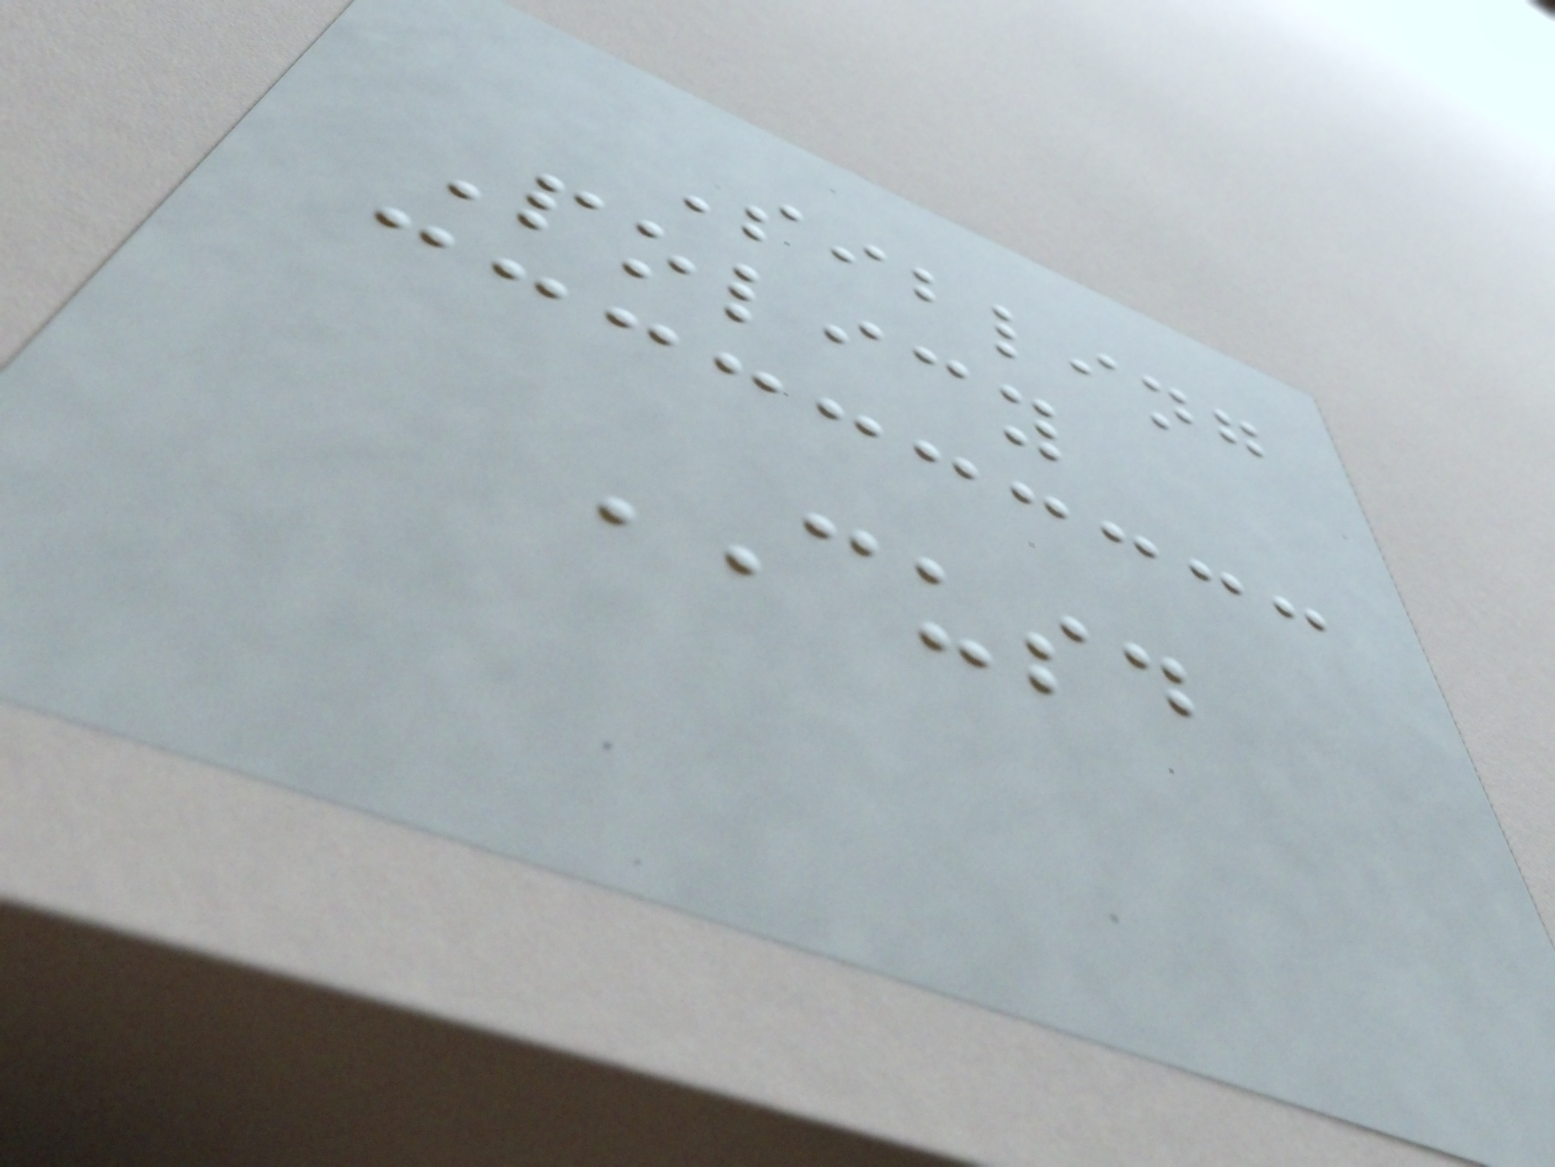Sibling
Policy
CUSD
